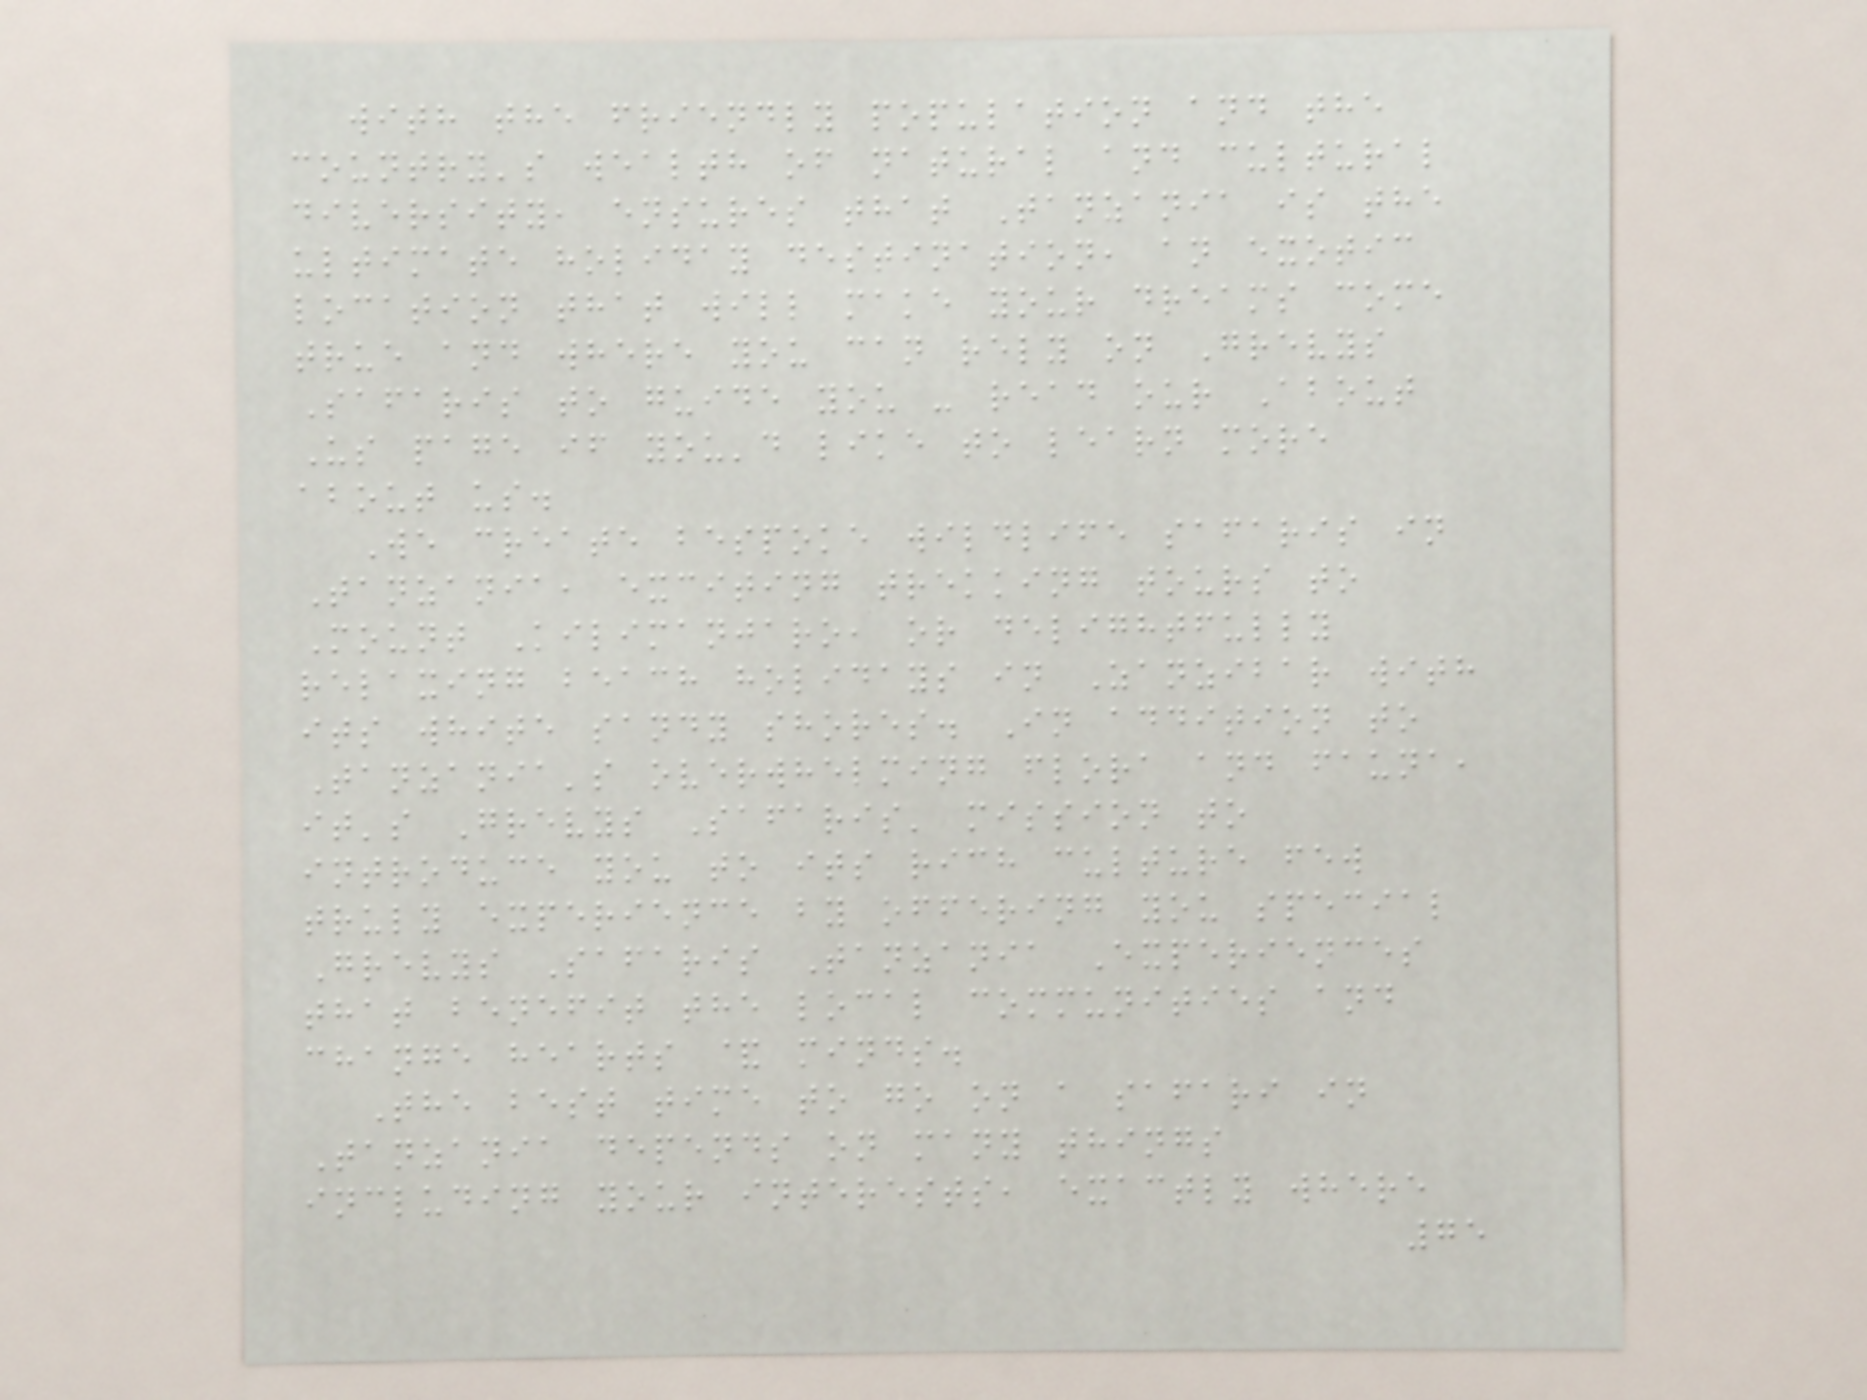with the friendly population and the
country's wealth of natural and cultural
diversity, ensures that Tanzania is the
ultimate holiday destination, an exotic
location that will make your dreams come
true and where you can rely on Grevys
Safaris to guide you - read our About
Us page if you'd like to learn more
about us.
We create bespoke wildlife safaris in
Tanzania, exciting trekking tours to
Mount Kilimanjaro, or delightfully
relaxing beach holidays in Zanzibar with
its white sandy shores. In addition to
Tanzania's overwhelming flora and fauna,
it's Grevys Safaris' mission to
introduce you to its rich culture few
truly experience by offering you special
Grevys Safaris Tanzania Experiences
that benefit the local communities and
change hearts & minds.
The best time to go on a safari in
Tanzania depends on many things
including your interests, exactly where
75
